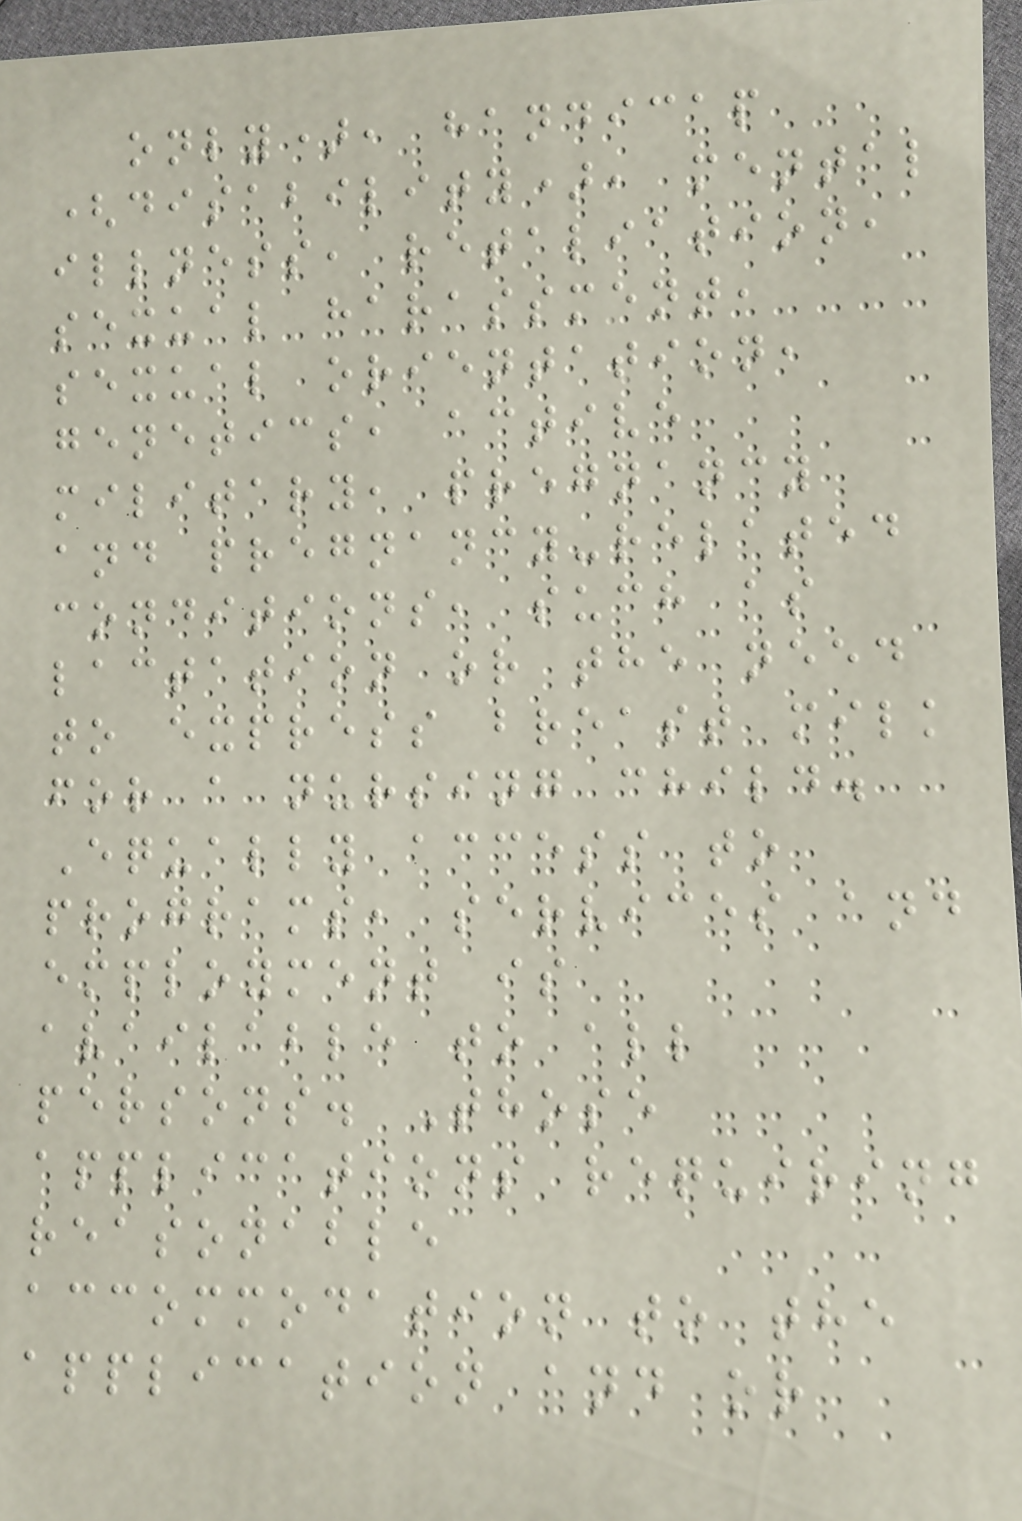only), handicap
(disability), mental
illness, retaliation,
sexual harassment,
sexual orientation,
genetics, active
military, pregnancy
and pregnancy-related
conditions, such as
lactation or the need
to express breast milk
for a nursing child.
Equally access to
programs, services and
employment is
available to all
persons. Those
applications requiring
reasonable
accommodation to the
application and or
